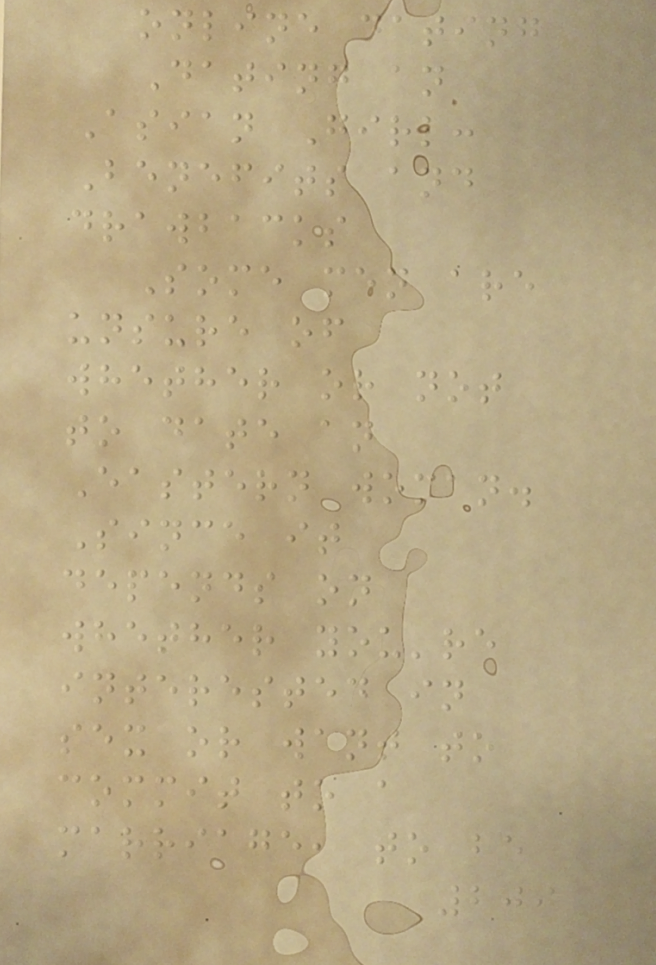online dating
Dating an
Asian Girl:
Benefits and
drawbacks
Some men are
unsure of
whether or not
to date an
Eastern woman.
Since it
depends on
whether you're
interested in
sex or want to
commit to a
marriage, to be
209
